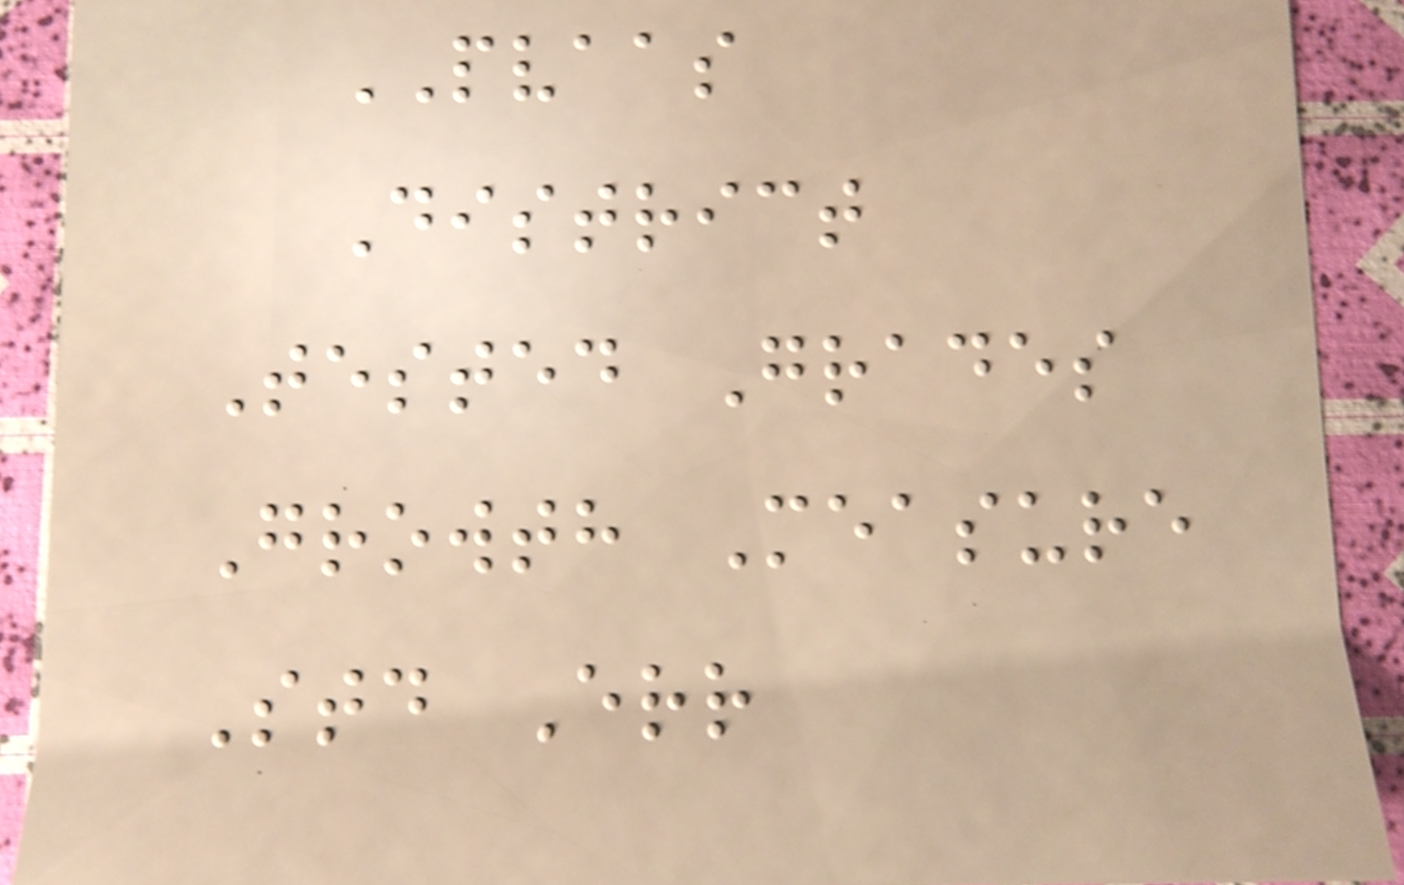PVAAS
District
Tested Grades
Growth Measure
Std Err
